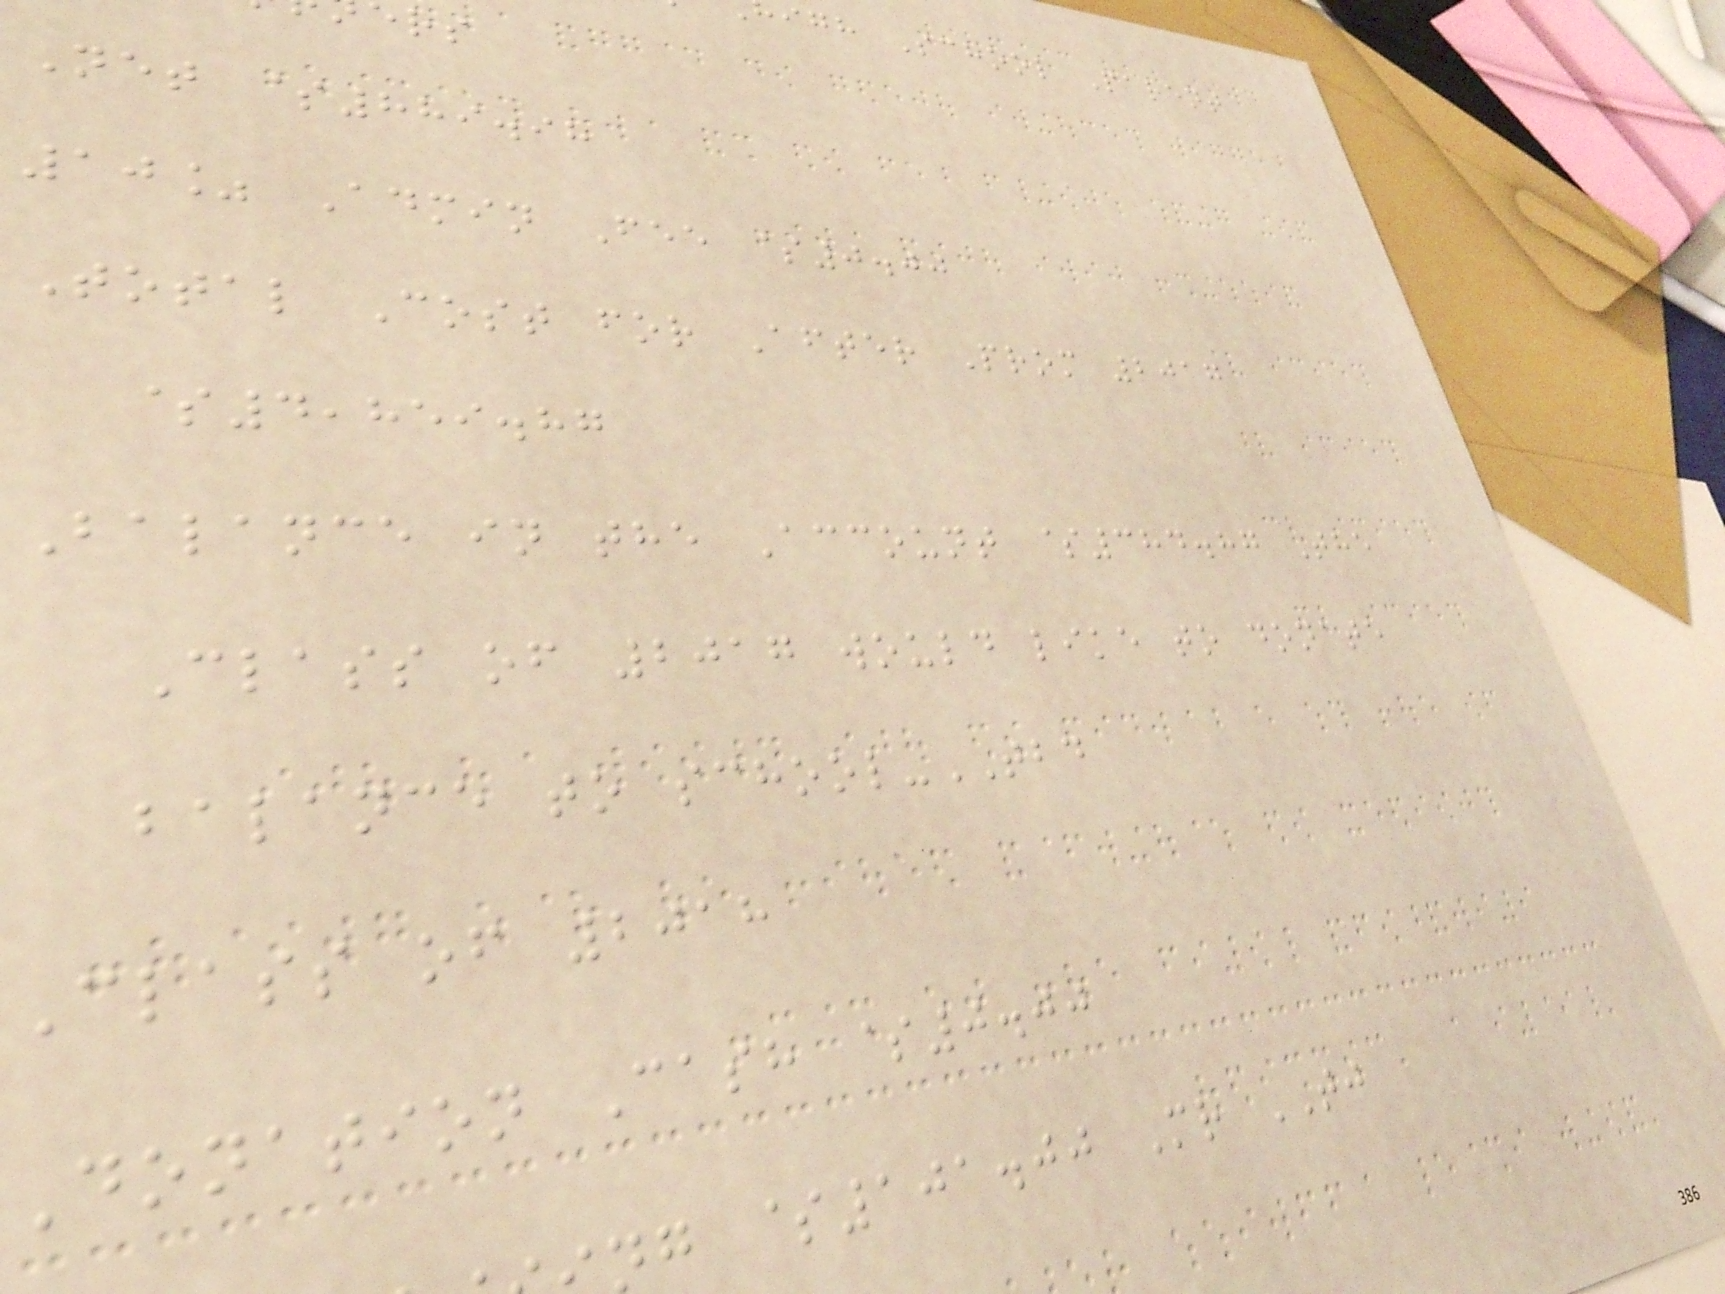igh School Parent
Net $889.98
10% Admin Fee $0.00
Total Cost for After Prom 2017
$4,859.87
Balance in the Account $384.87 The
Class of 2017 would like to donate
balance to school-TBD
Class of 2018
Donation Cash $0.00
ng $101.00 Mr TJ
